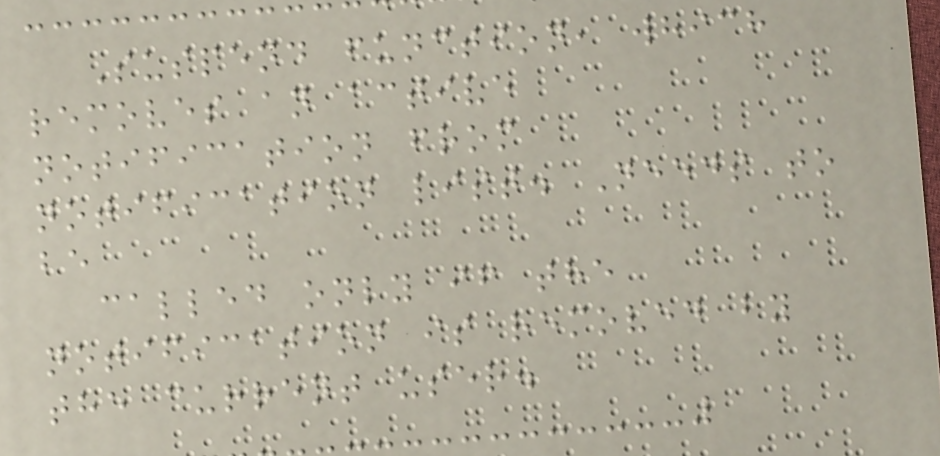Suspend function, which
removes an active
notification from
notification list. Needs to
be
called only if the
notification is removed by
the current user.
